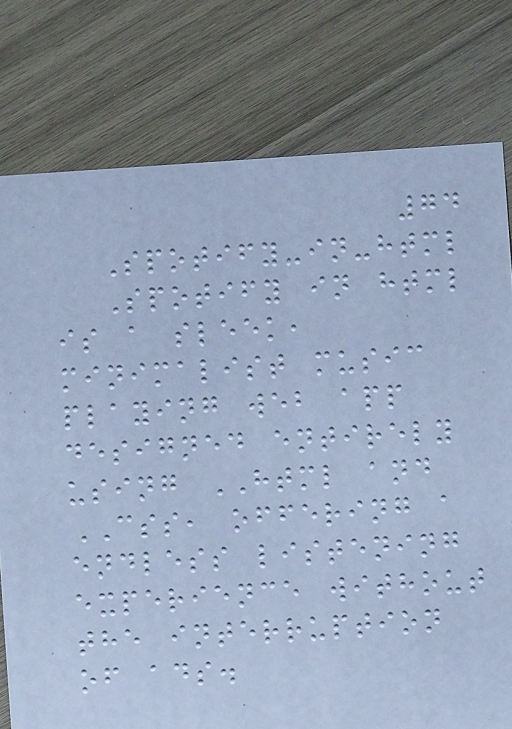74
Spotify-in-html
Spotify in html
is a sleek,
minimalist music
playing web app
designed entirely
using HTML and
CSS, offering a
endless listening
experience without
the interruption
of ads.
